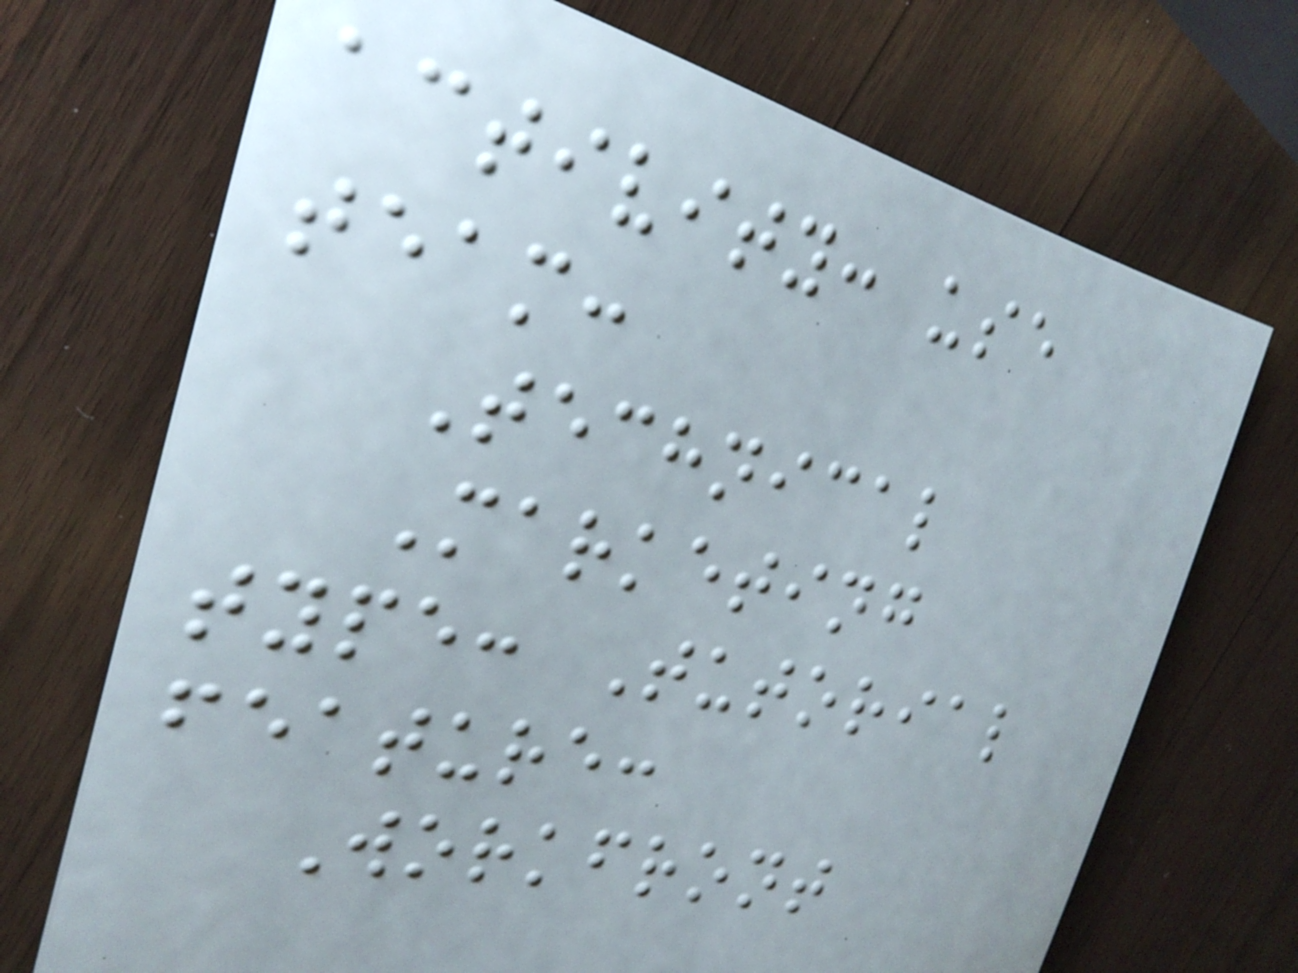activity: use
team:
Technical
Marketing
type: Tutorial
feature:
Workfront
